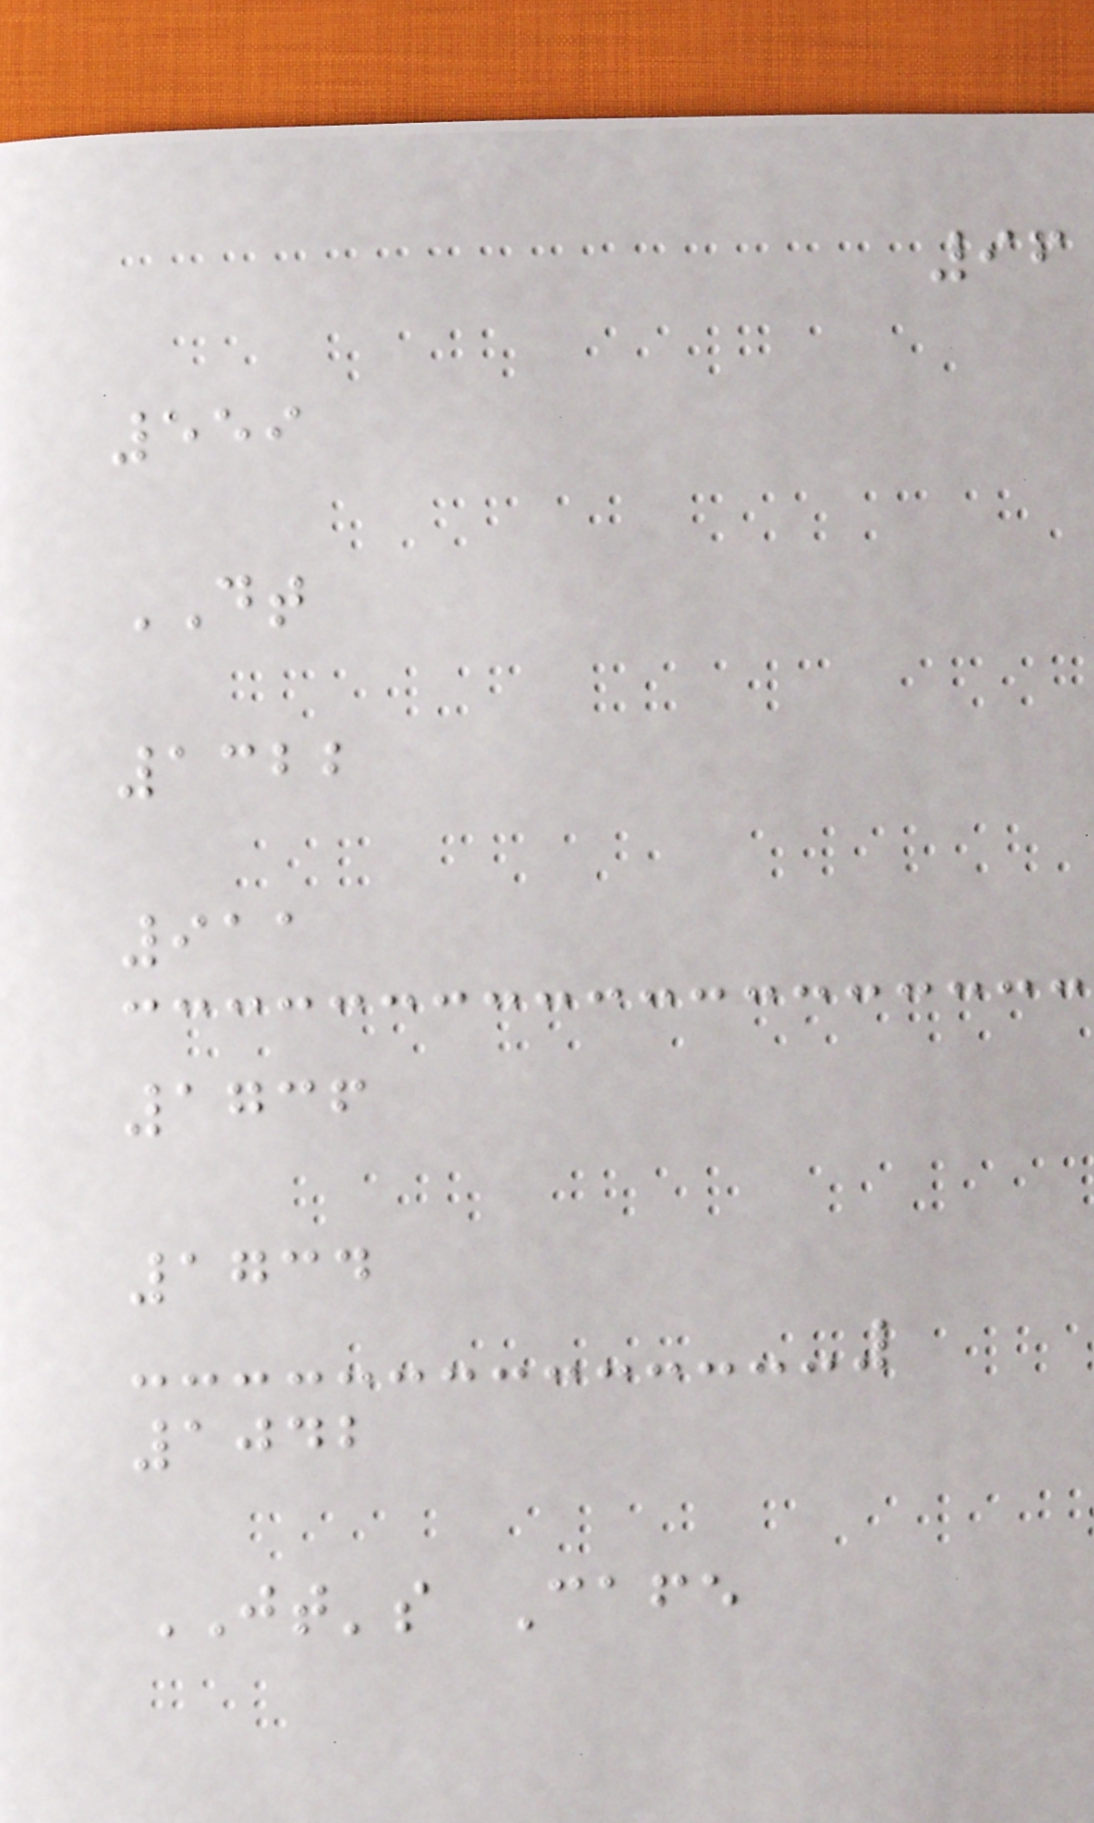96
559
DT
1322
911
1736
1734
1042
JT's Cafe
